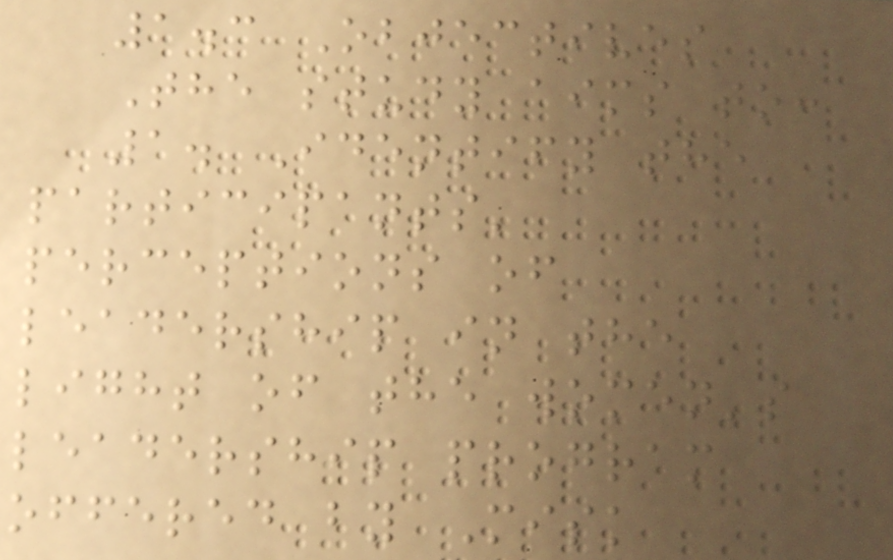1.3 Objectives
The study aims to:
1. Identify the
participants'
perceptions of
leadership in the
light of the women's
leadership program
offered by Misk
